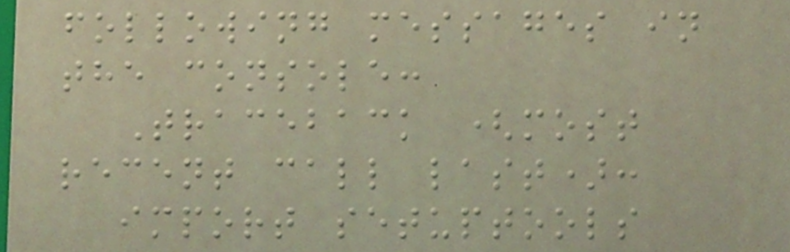following messages in
the console:
Traceback (most
recent call last):
import setuptools
